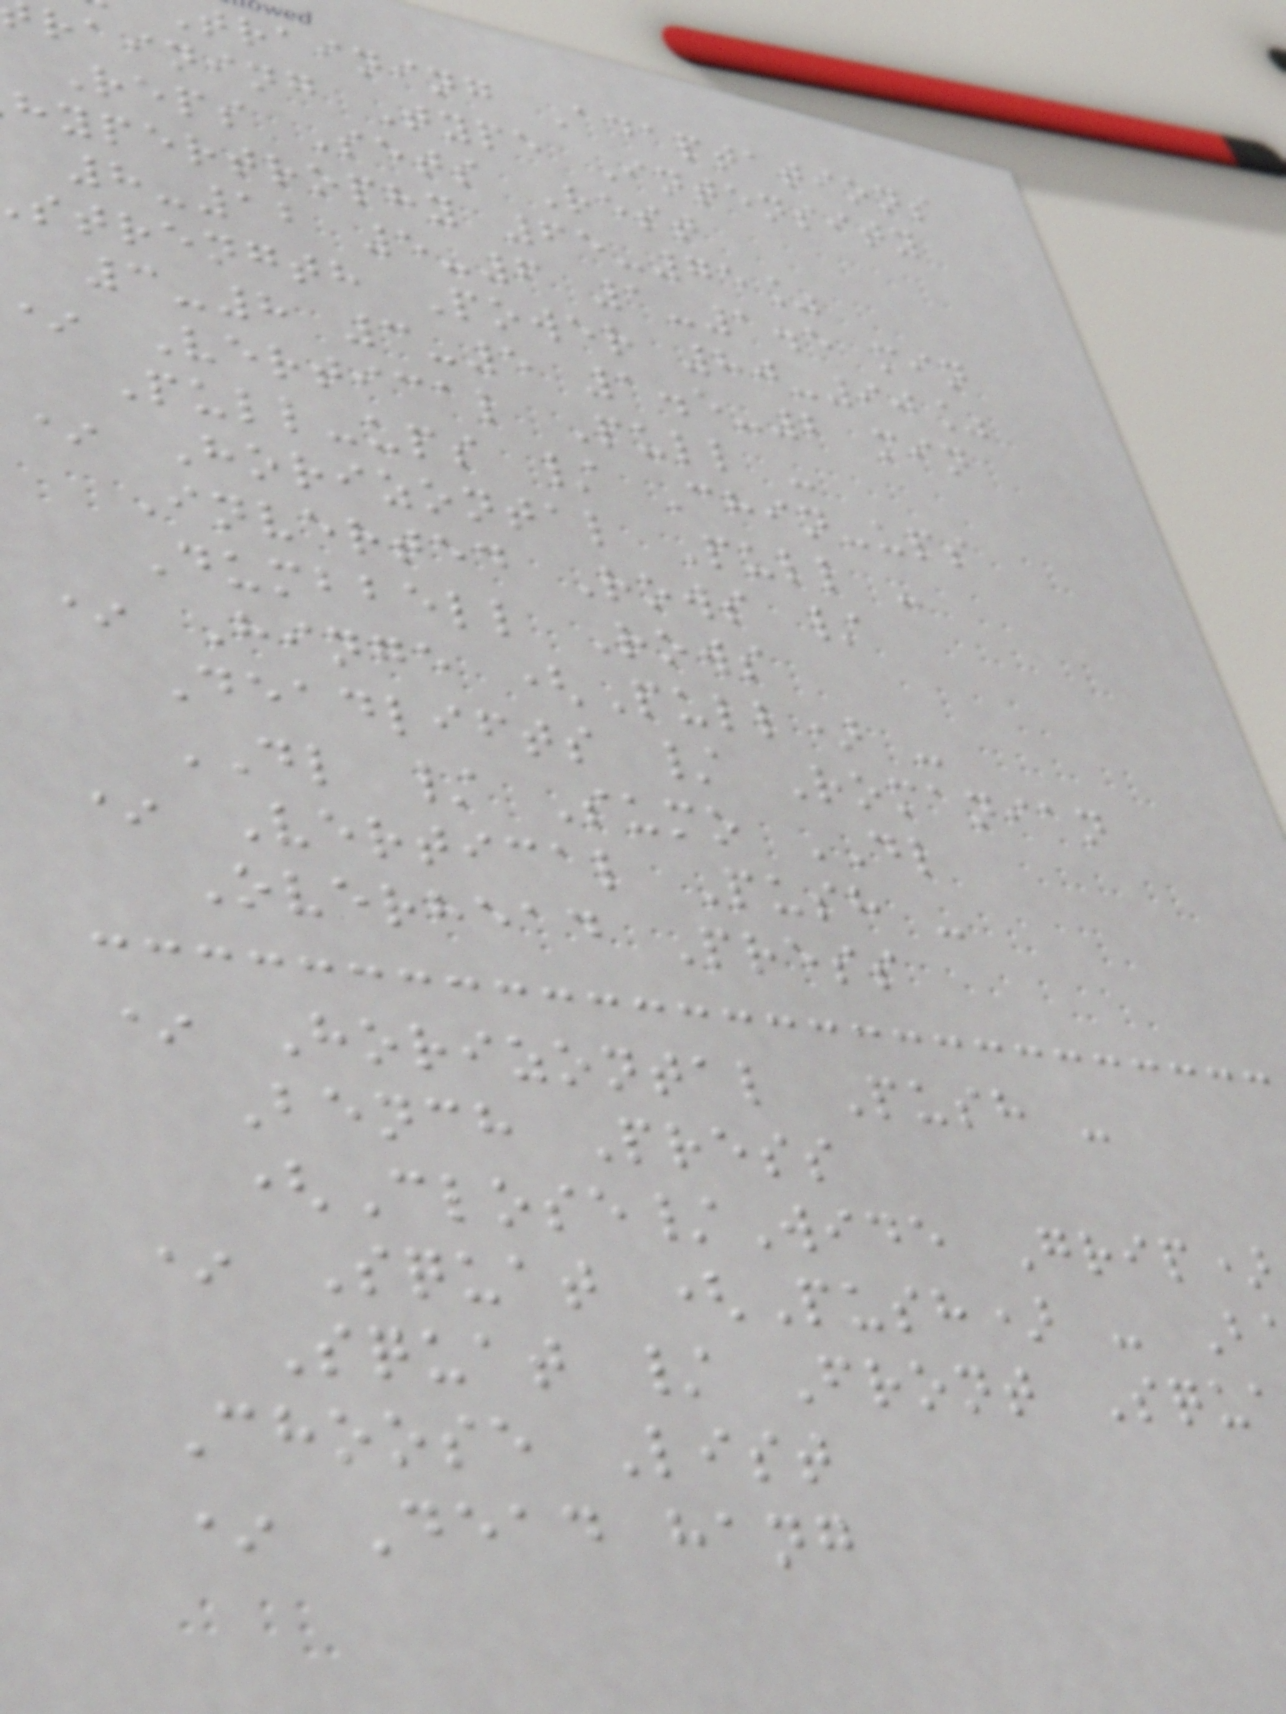training Adaptations
raining Type Intensity
Reps Sets Rest
hypertrophy 65-75%
8-12 5-6 1-1.5 min
strength Power 80-90%
3-8 3-5 1.5-2 min
Vertical Pull -
Pull-ups / Chin-ups
* Horizontal Pull -
Inverted Rows /
Dumbbell Rows
* Hinge (Pull) -
Deadlifts / Romanian
DL / Sumo DL
* Vertical Push -
Overhead Press
* Horizontal Push -
Bench Press
(Close/Wide Grip)
* Squat (Push) - B
Squat / Front Squ
Choose List
* Dead hang
